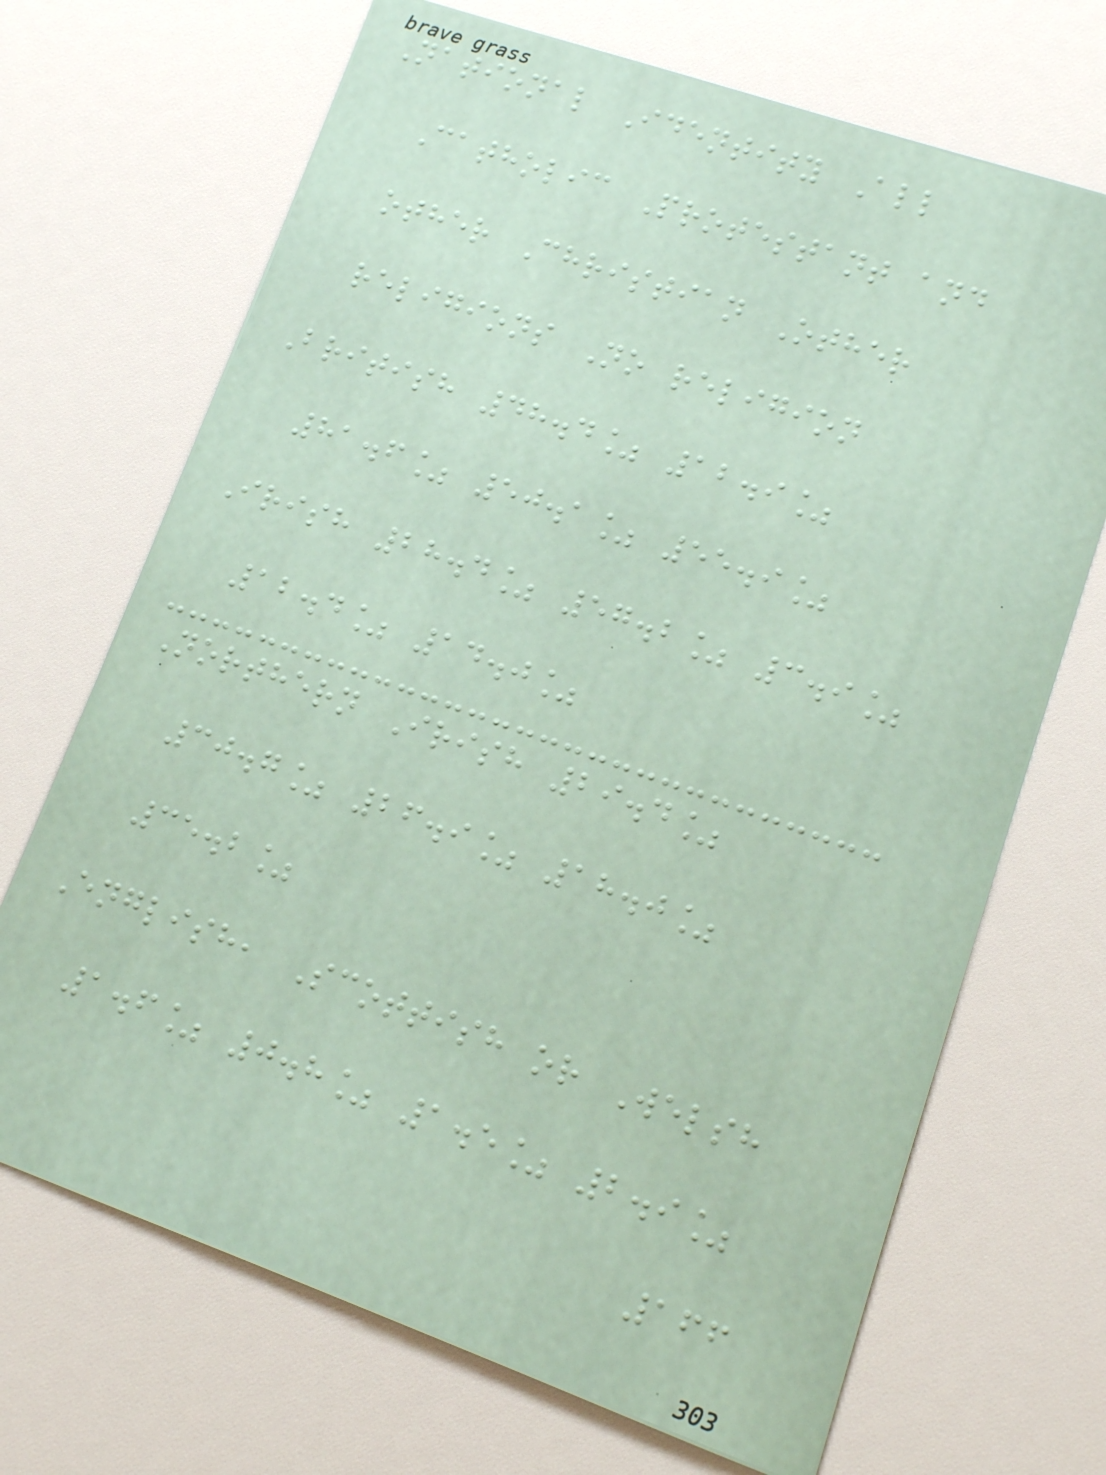National Identity All
Catholic Protestant and
other Christian Other
religions No religion
British 48.4% 12.9%
81.6% 50.1% 55.9%
Irish 28.4% 57.2% 3.9%
12.4% 14.0%
Northern Irish 29.4%
30.7% 26.9% 18.0%
35.2%
English, Scottish or Welsh
1.6% 0.8% 1.5% 2.9%
166
